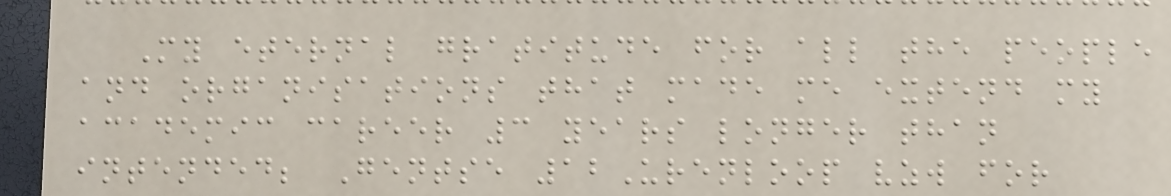My eternal gratitude for all the people
and organisations that made me extend my
academic career 3 years longer than
intended; Gentse 12Urenloop vzw for
